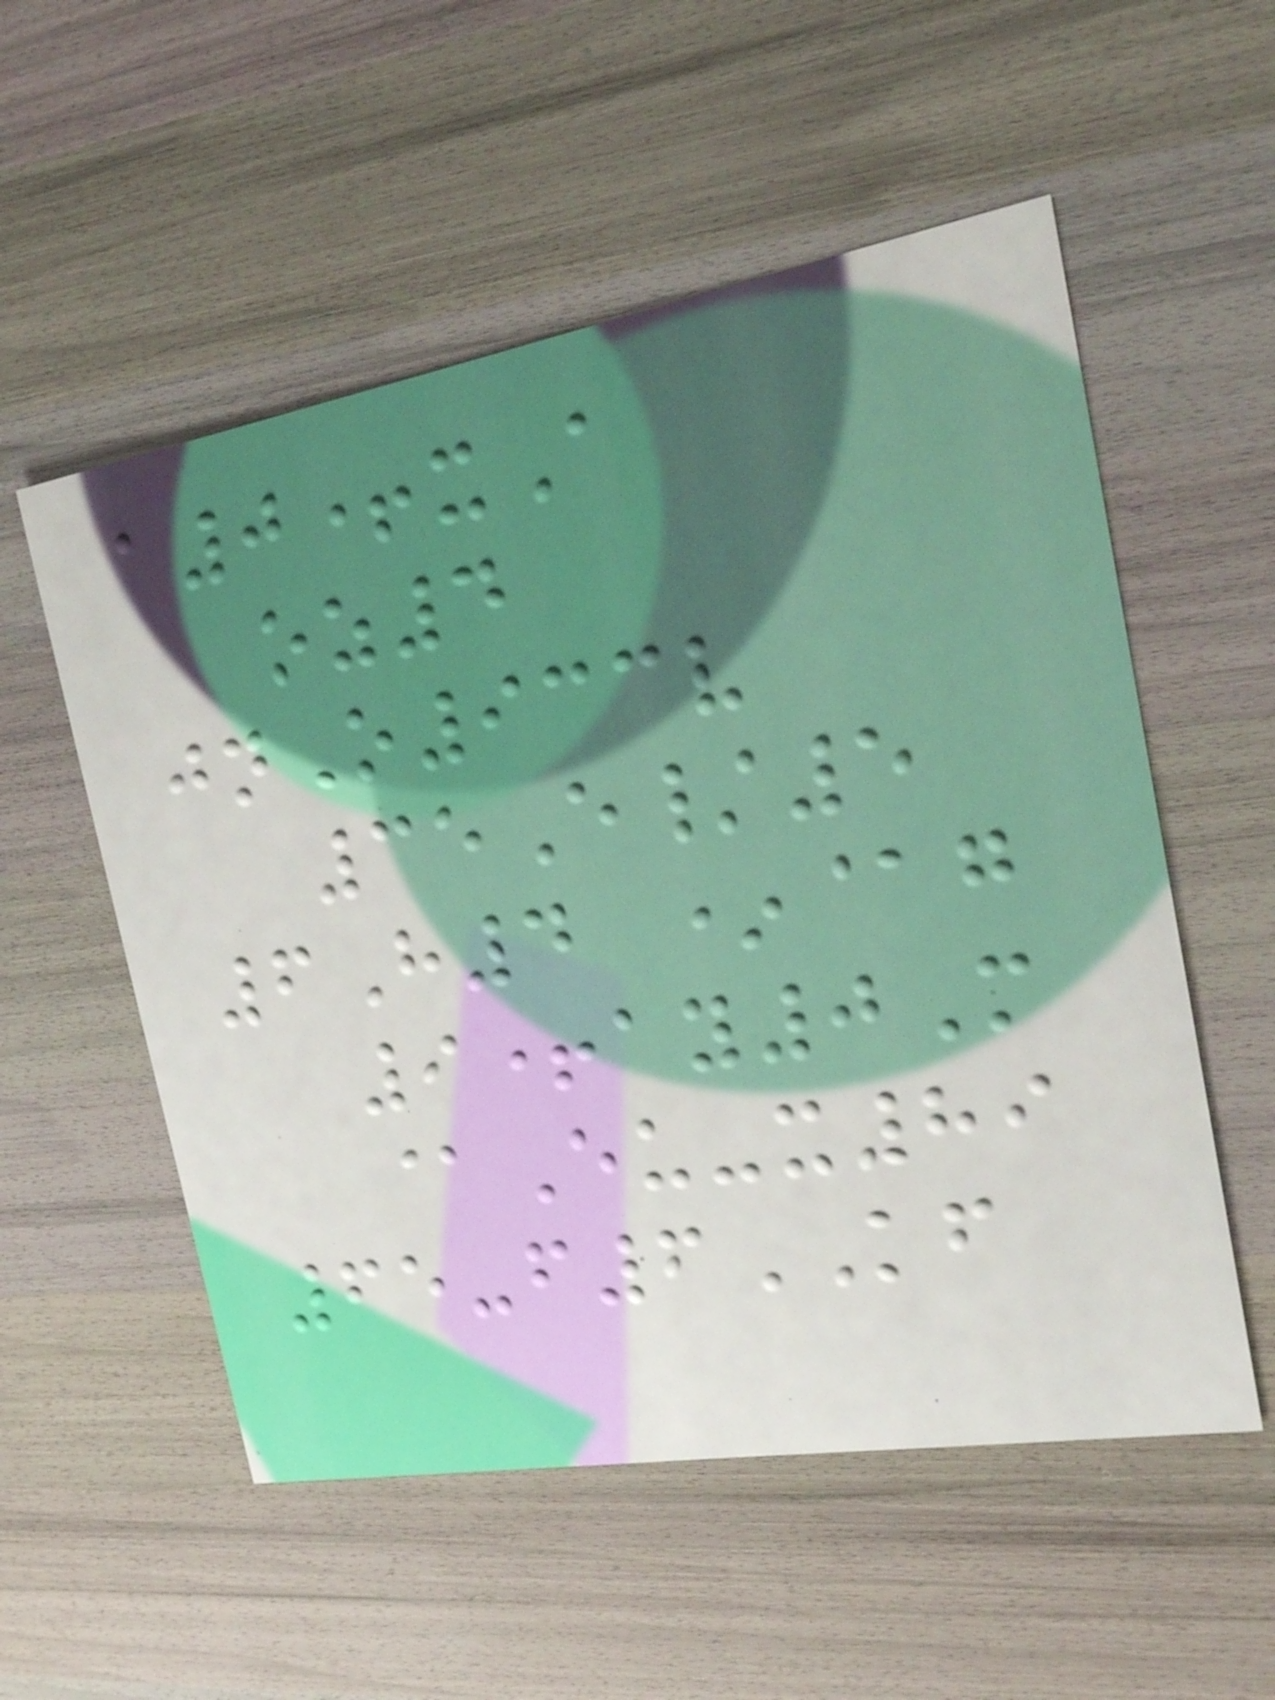a0+xA
oz4
jnO933v
35E/5
6H4 *@g
9+ay0M
@Eu-x89
65-f6KF
